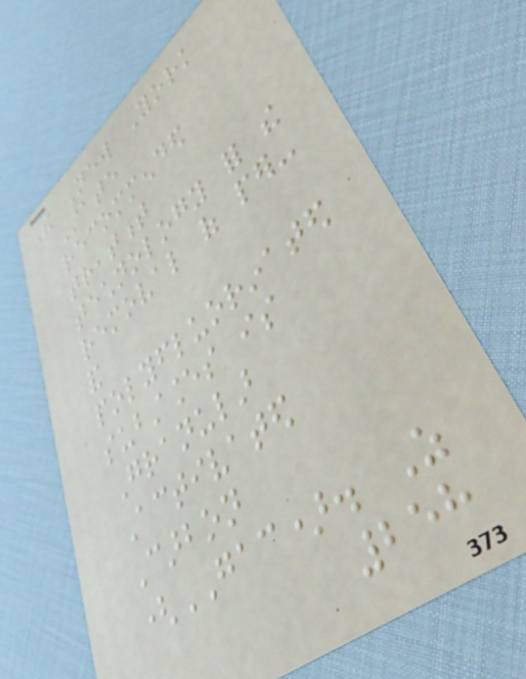The New York
State
recommended
treatment
technology for the
removal of per-
and
polyfluorinated
substances is
Granular
Activated
Carbon
(GAC). As
258
